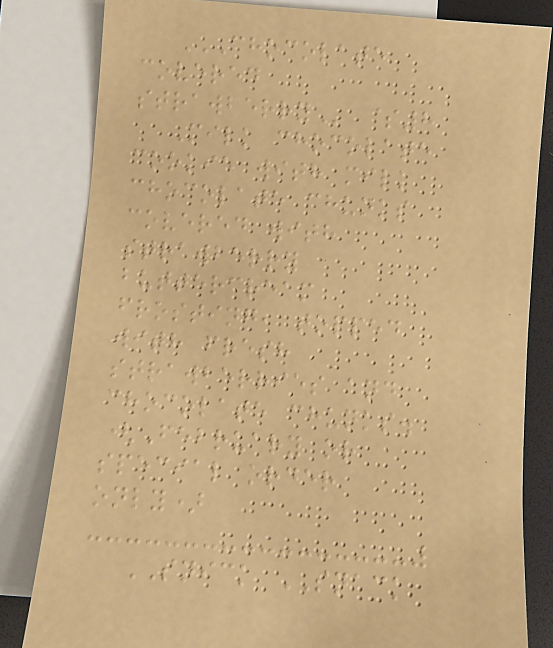CHOCOLATE
COVERED
STRAWBERRY $8
Milk chocolate
cookie with milk
chocolate chunks
covered with
strawberry
buttercream
frosting, topped
with fresh
strawberries and
chocolate chunks.
(February or
special order
only)
SNICK SNACK
